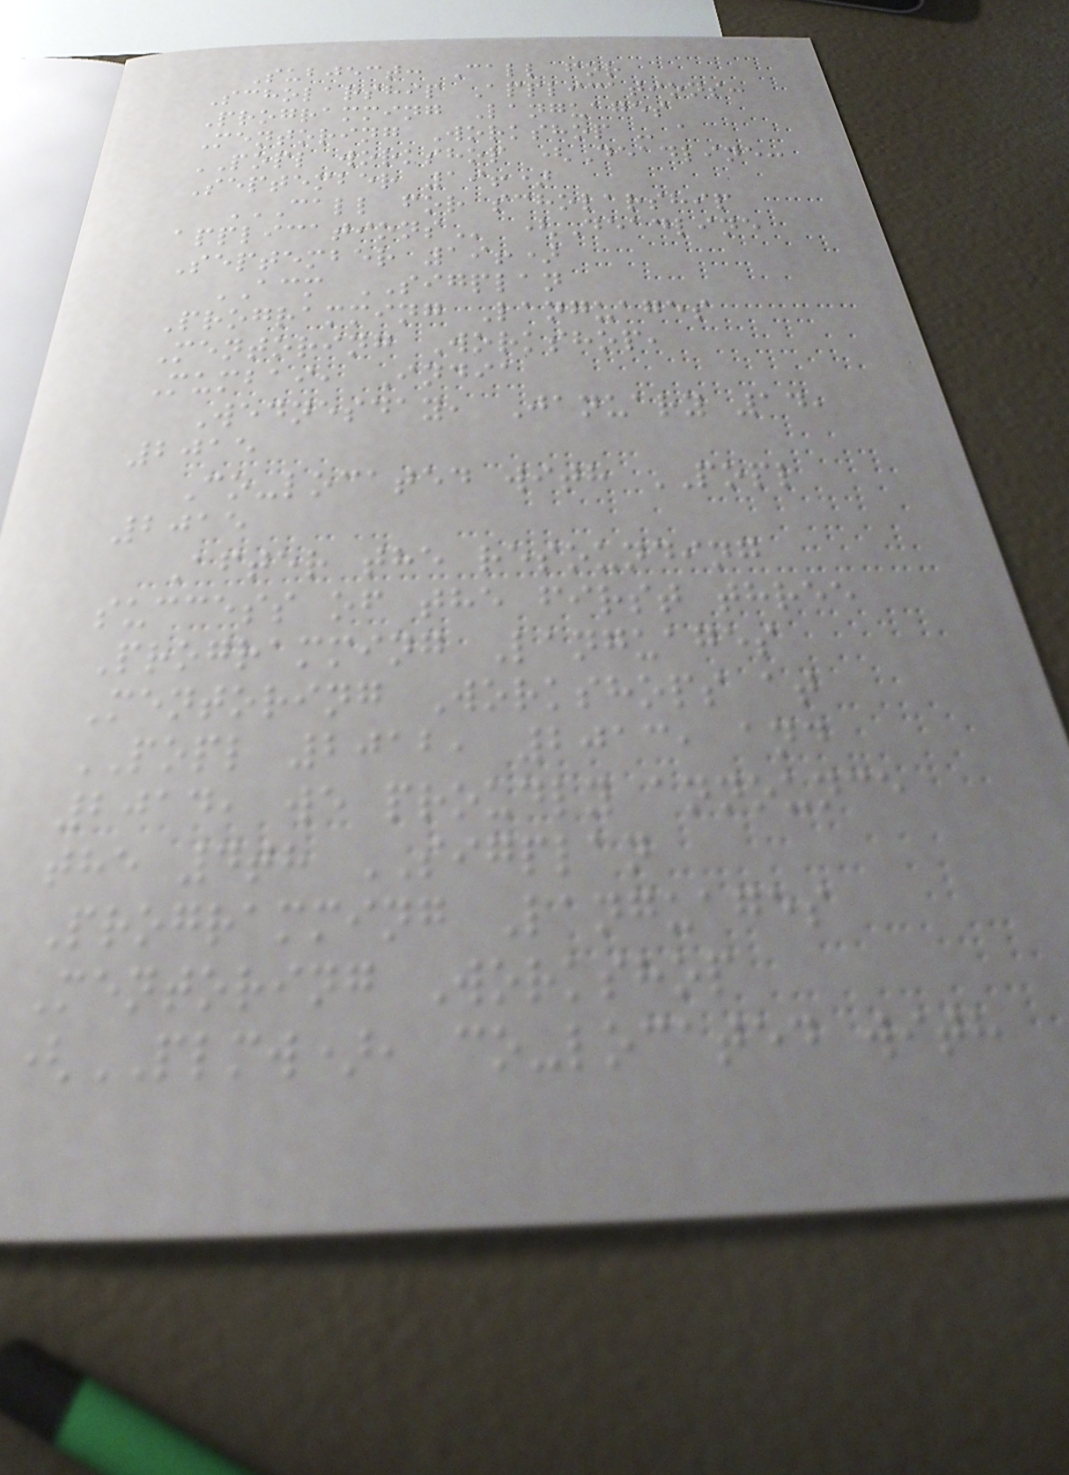Subject: Call for
Scholarship Applications:
Programming Languages
Mentoring Workshop - a
POPL workshop (Deadline:
September 19!)
CALL FOR SCHOLARSHIP
APPLICATIONS (Deadline
September 19!)
ACM SIGPLAN
Programming Languages
Mentoring Workshop,
Mumbai, India
Wednesday, January 14,
2015
Co-located with POPL
2015
After the resounding
success of the first three
Programming Languages
Mentoring Workshops at
POPL 2012, 2013, and
2014, we proudly announce
the 4th SIGPLAN
Programming Languages
Mentoring Workshop
(PLMW), co-located with
